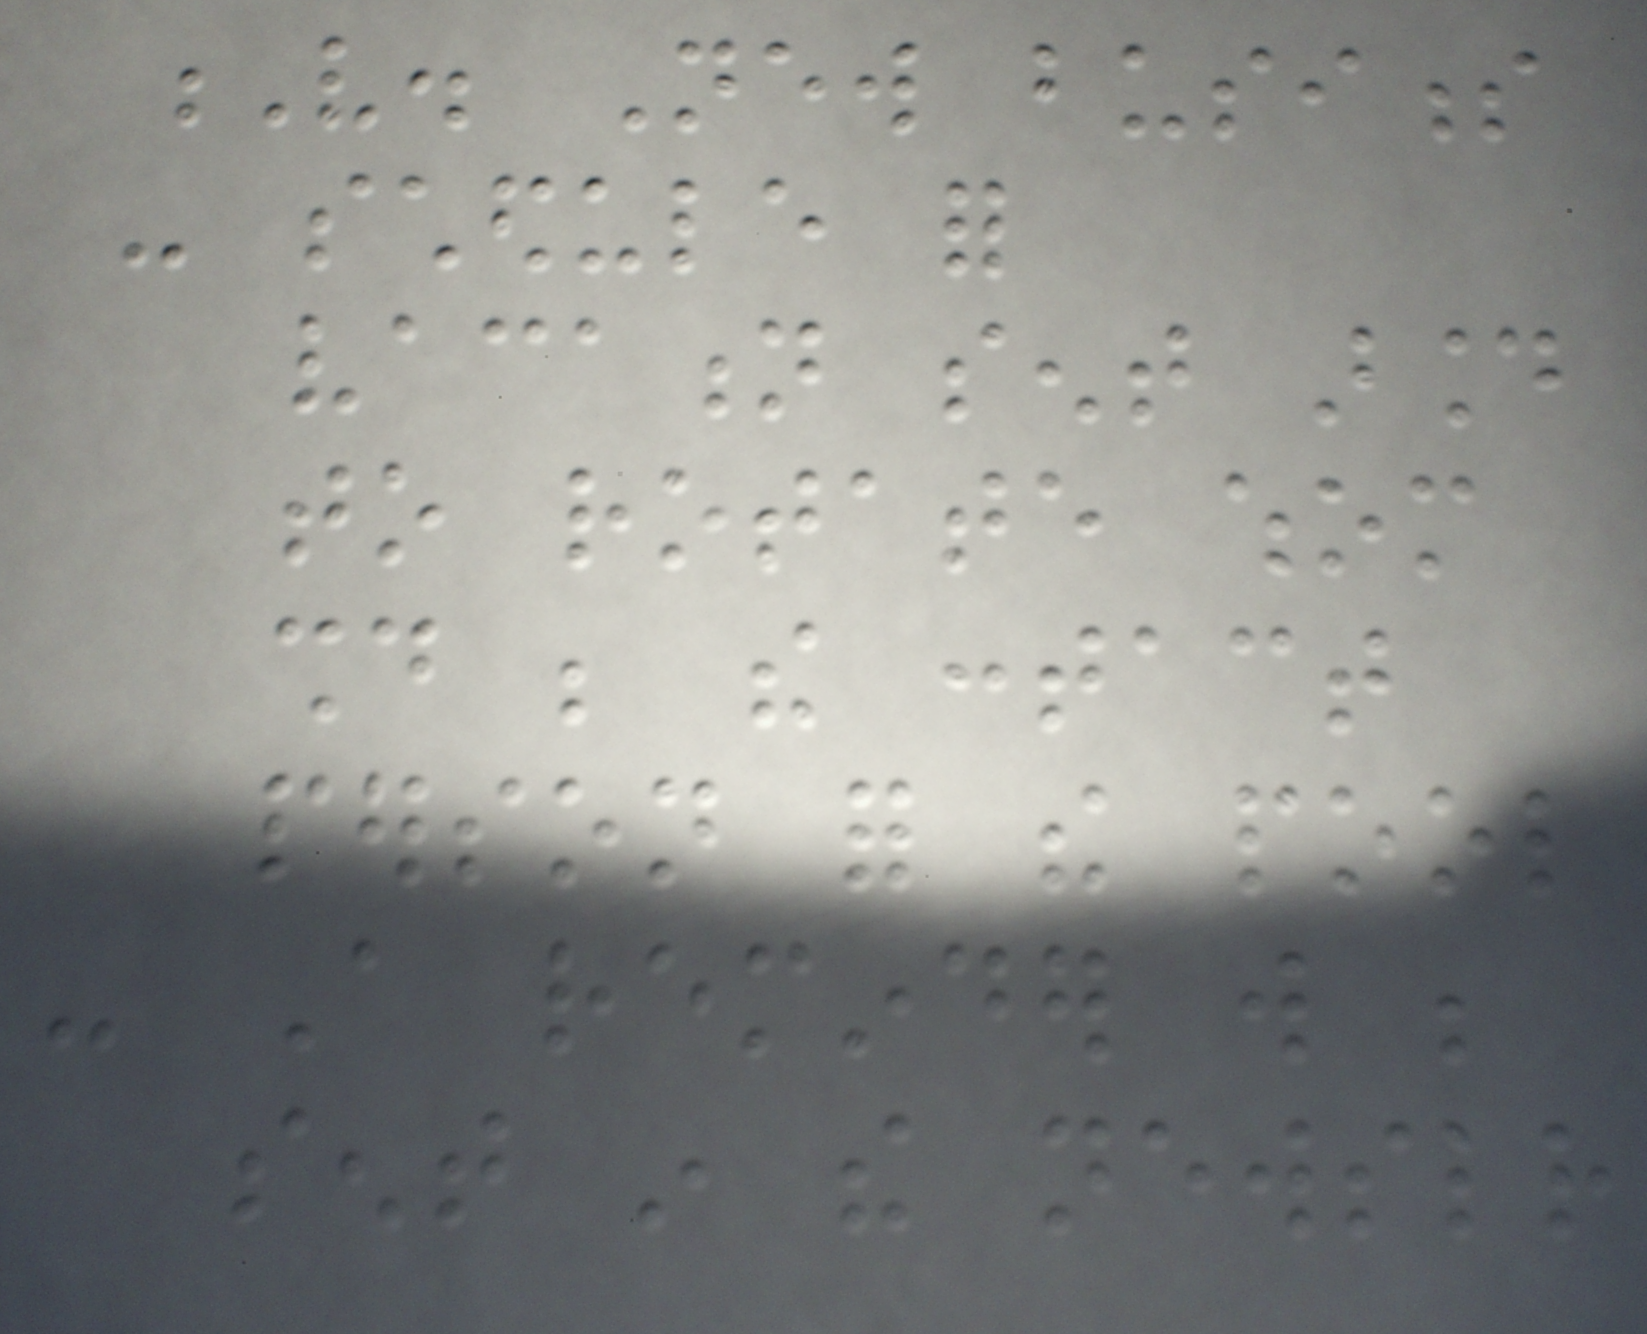V. New business
- schedule for
vacation sent around
to rotate whom
should be the contact
person for the pool
- A reminder will be
sent in the newsletter
